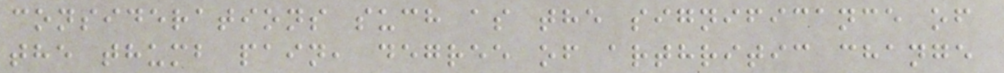considerations such as the significance of
the thumb pain, degree of arthritic change
